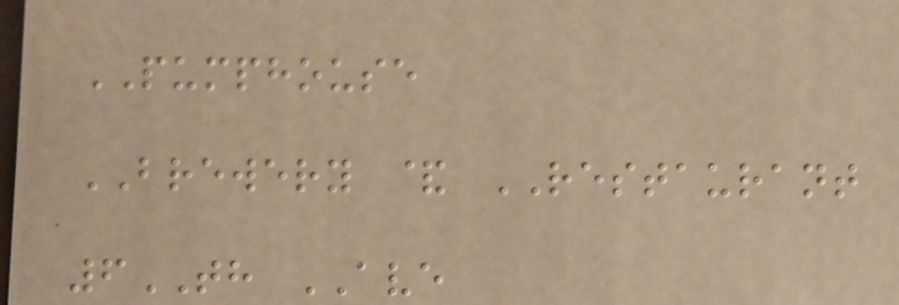PUMPHOUSE
BREWERY & RESTAURANT
6TH AVE
